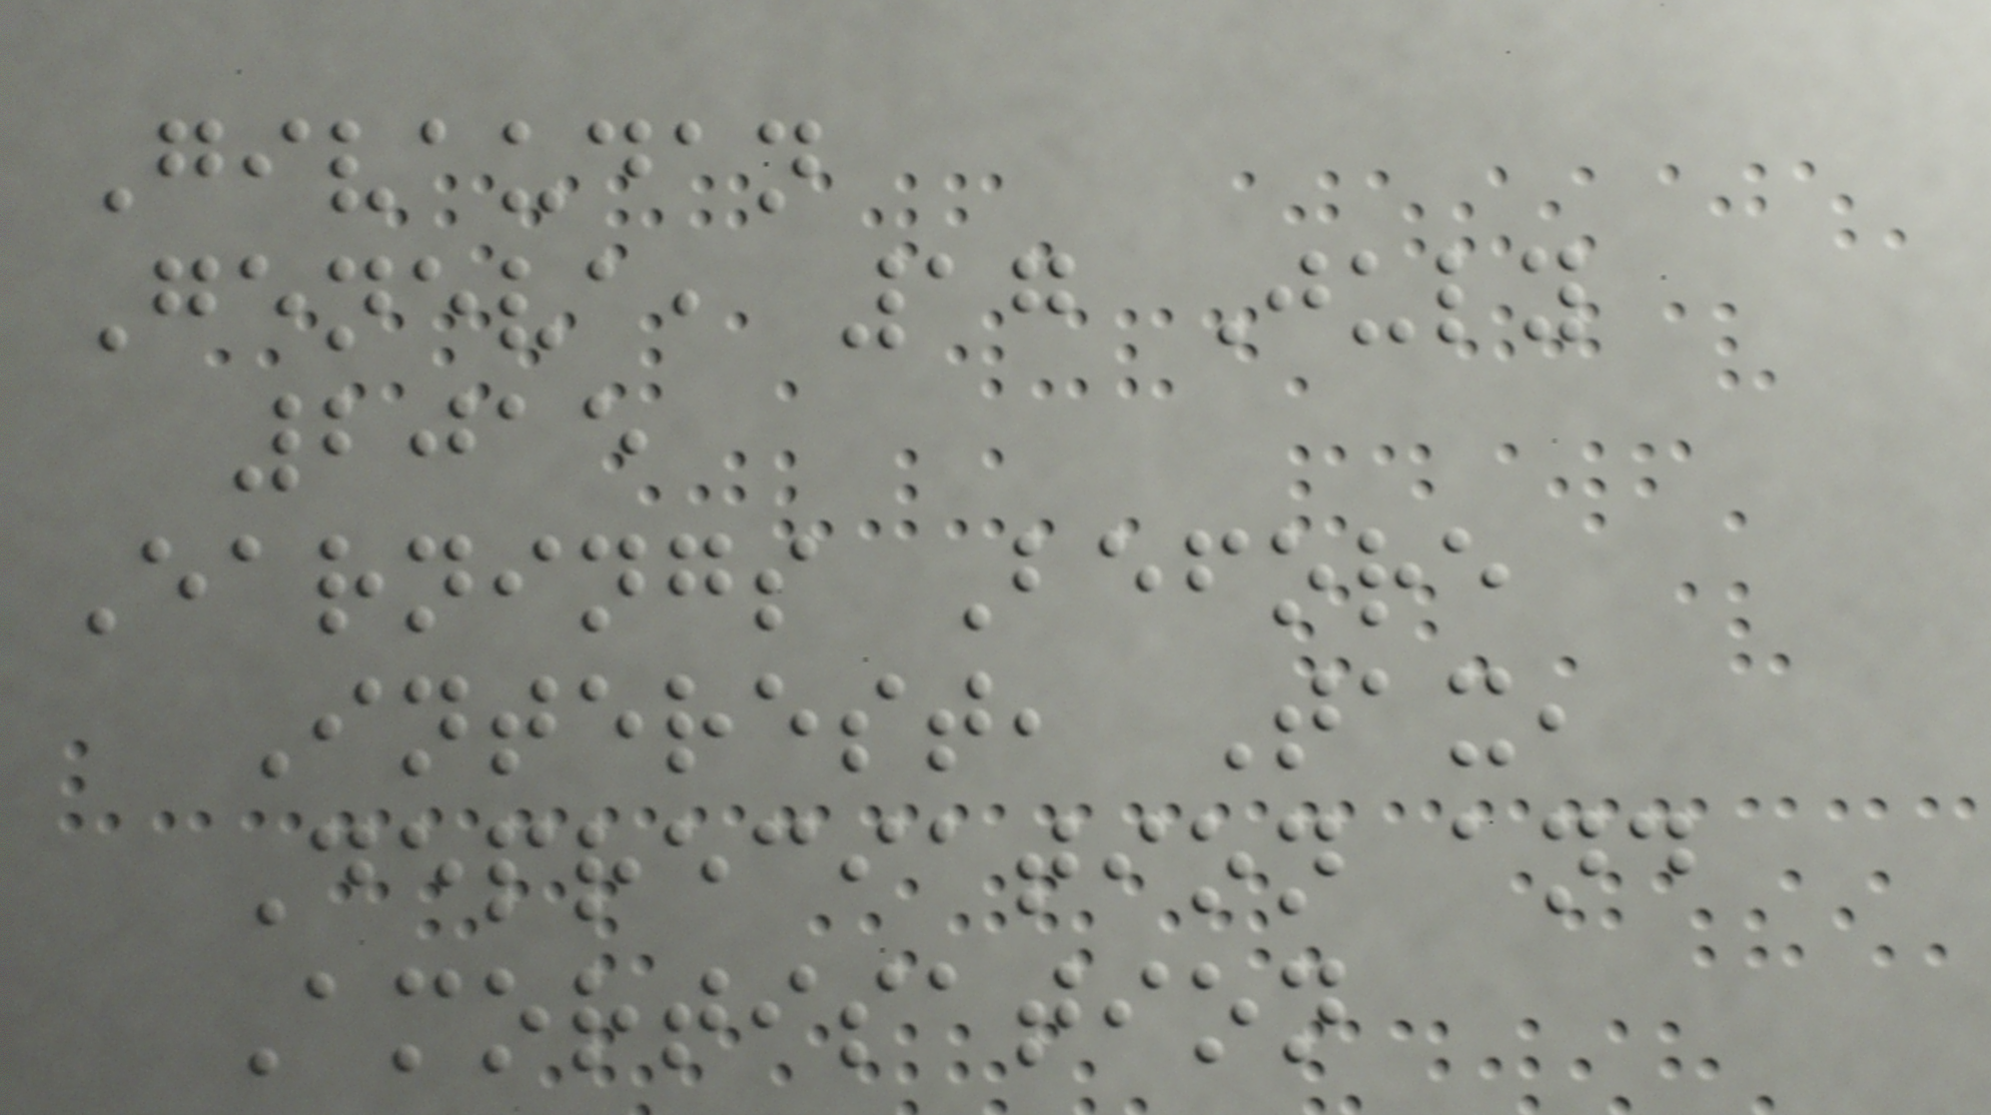Givaudan
Geneva, 17 July
2015
Earnings Before
Interest, Tax,
Depreciation and
Amortisation
